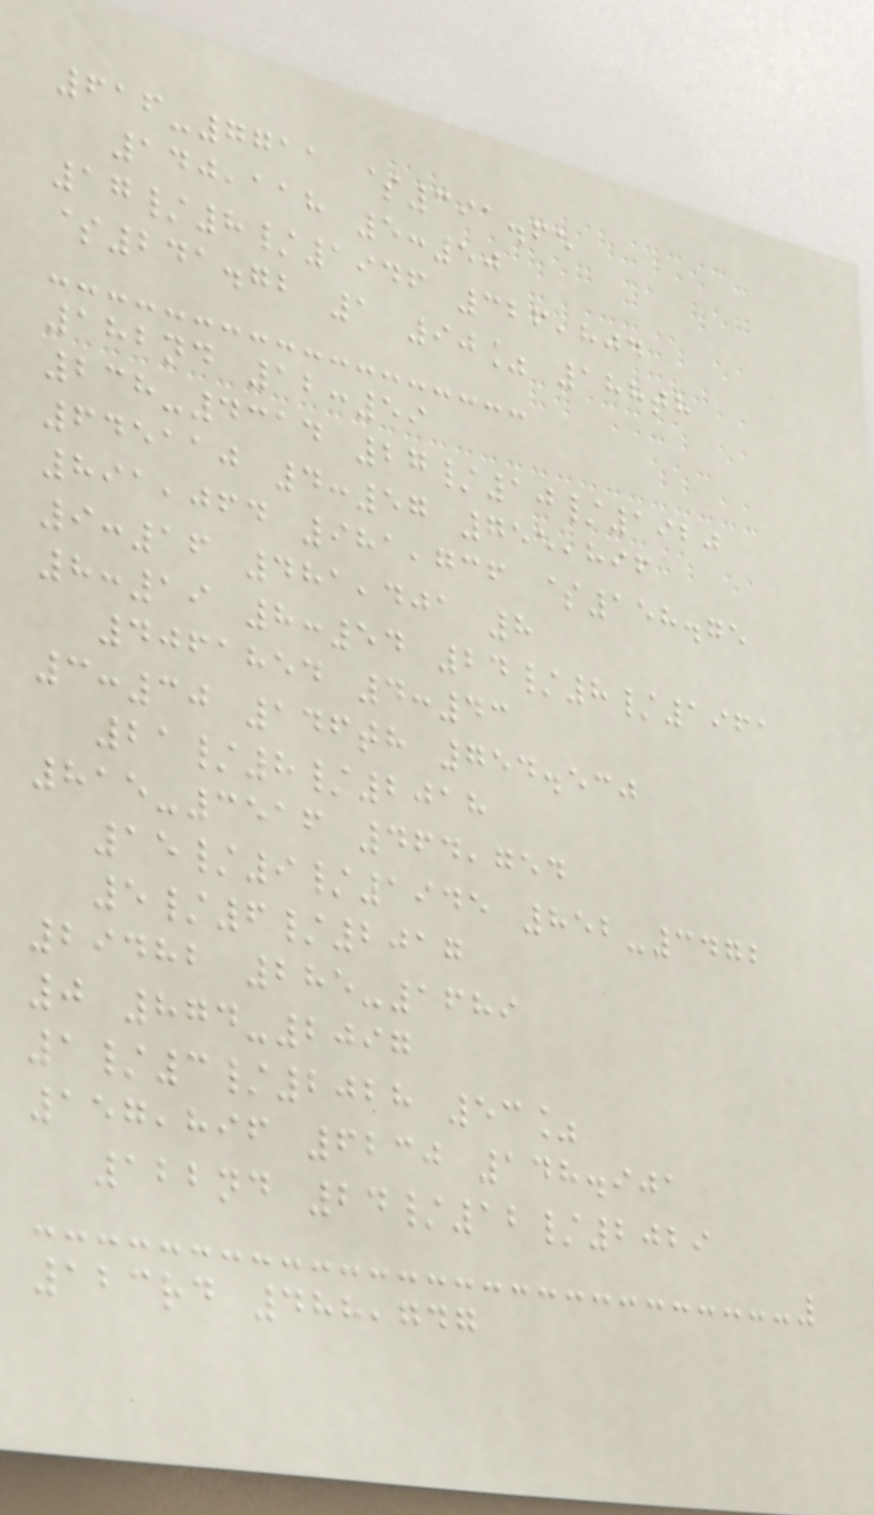616-7711 $391.65
140,118 5:50
17/8/1946 326,804
$241.72 1 90% 188th
182nd 12:59
238-4314 27/10/1920
645110 4:57 755,896
891,064 981,736 $158.75
9:16 481,401 8
8:19 8:54 24/8/1961
4061854 4:43
3:30 146th 754.530
21/8/2018
815-3516 464,754
15/9/1945 852-3472
5/6/2017
29482 285-1689
0 874-2097
1/3/2028 53%
157,896 6230 148.901
122nd 24/12/2029
123rd 488,747
